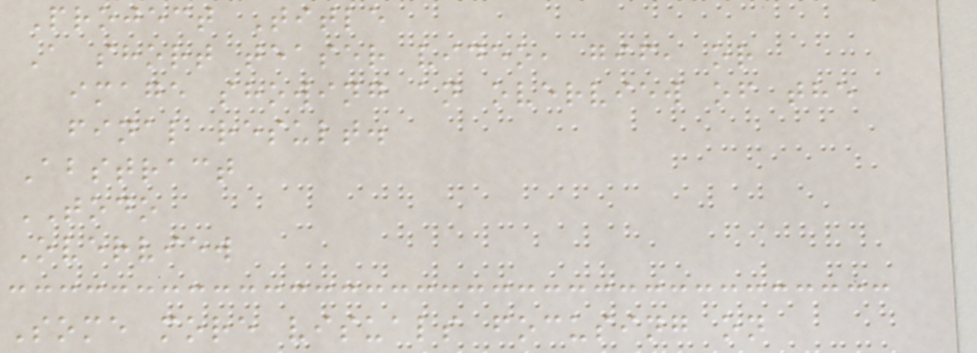Project Title
A short teaser video, gif, or
image showing an overview of the
final result.
Abstract
TODO
Overview
Some more visuals focusing on
